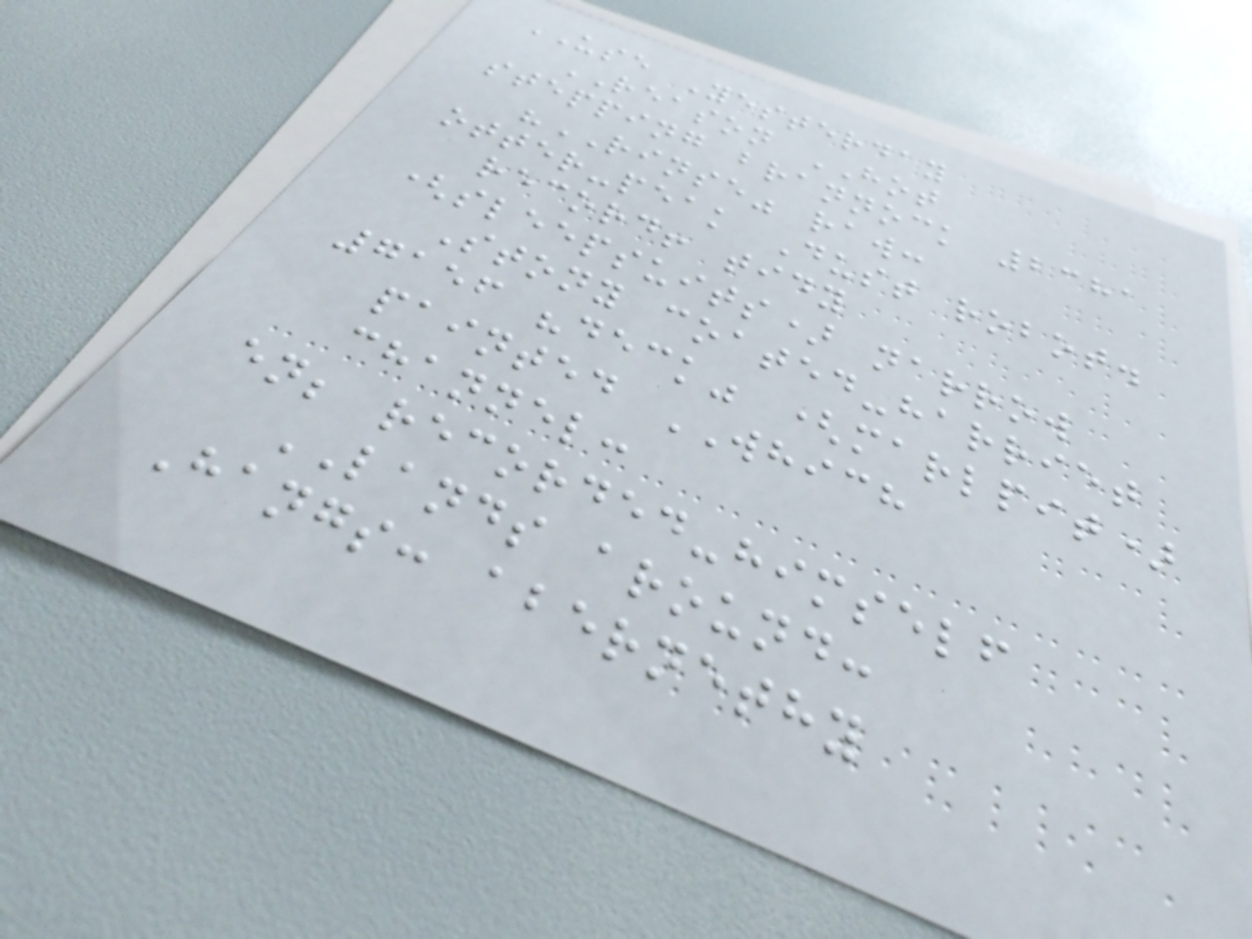USE Yesterday
REASON HOT
stepping brannock 2381
"RINSE" raw:
otter-peak Dust robot.
record! tidy
(sleepsuits) narrow
Stony coated-harriet
7156 "deck" (marlpit)
painted WHICH
channel:
en; recorded-himself
LANDS around:
Hangs: abernethy
